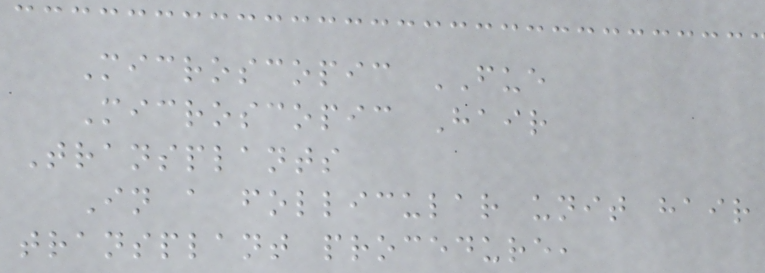Microscopic FUE
Microscopic Hair
Transplants
In a follicular unit hair
transplant procedure,
